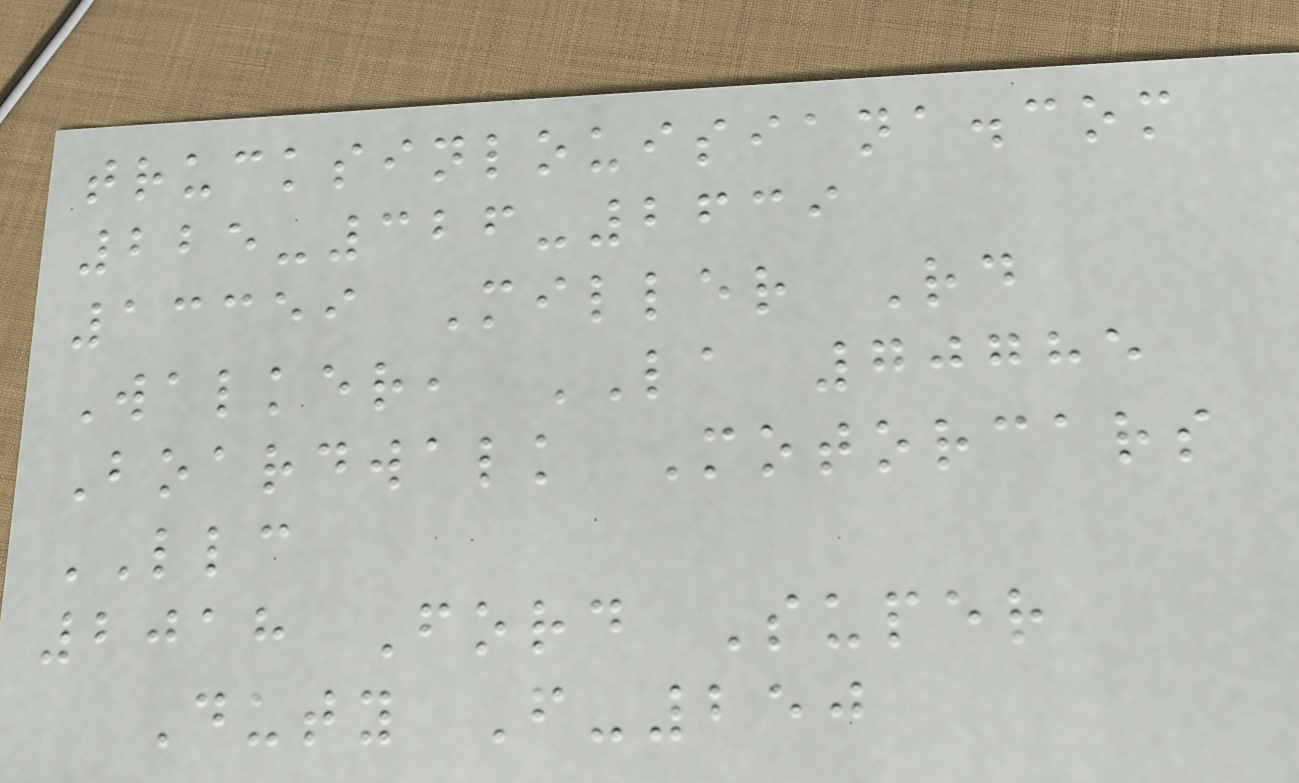trucksinlouisiana.com
225-326-2639
13359 Miller Rd
Walker, LA 70785
Boardwalk Motorcars
LLC
2018 Ford Super
Duty F-250
